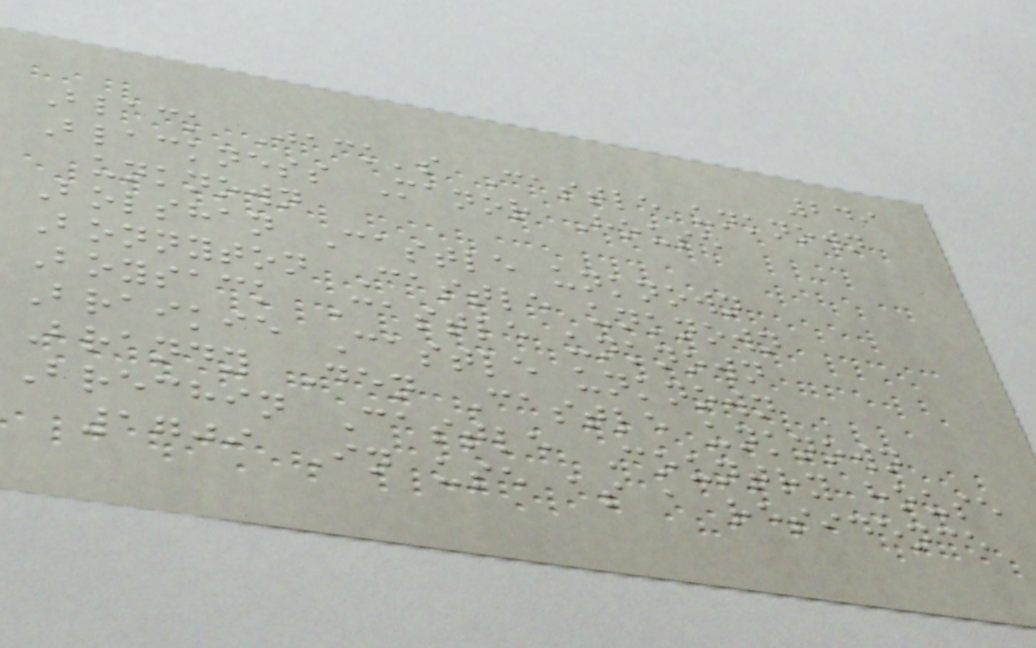249
Black Jack's Castle unknown
Blackness Manor House
unknown
Bolshan Castle unknown
Bonnyton Castle unknown
Boysack Castle unknown
Braikie Castle unknown
Brandy Den Castle unknown
Brechin Castle Country house
1709 In use as a residence
